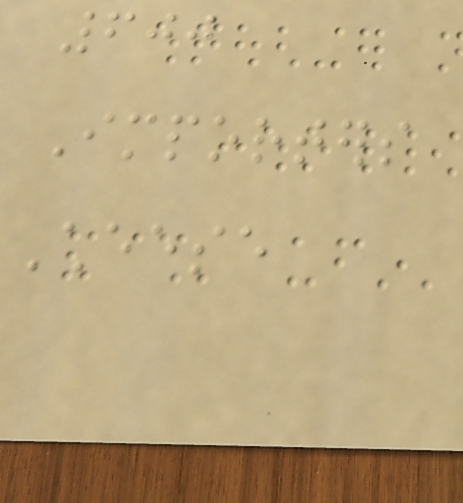600
Importers
Cheese
